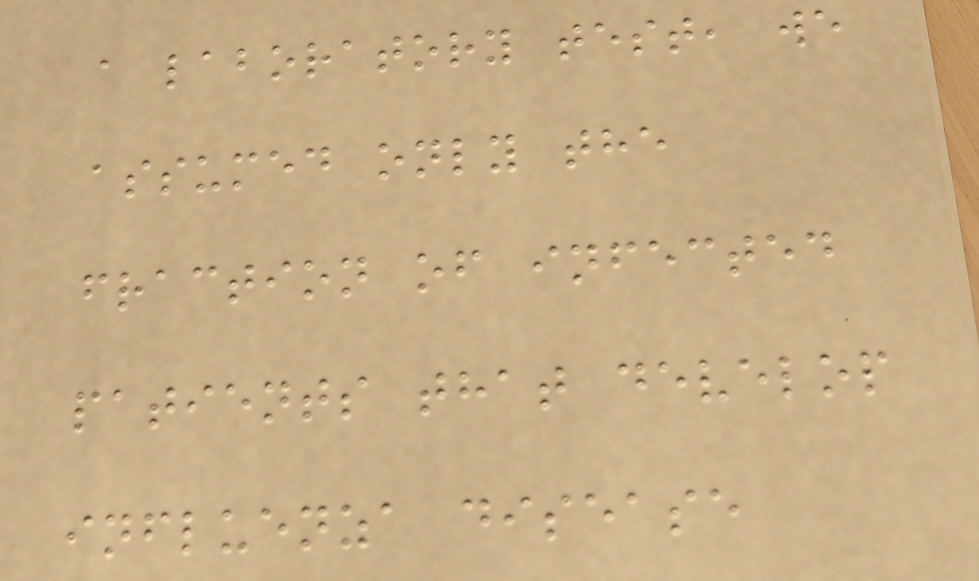a laboratory test, we
assumed only the
fraction of infected
patients that develop
influenza disease
